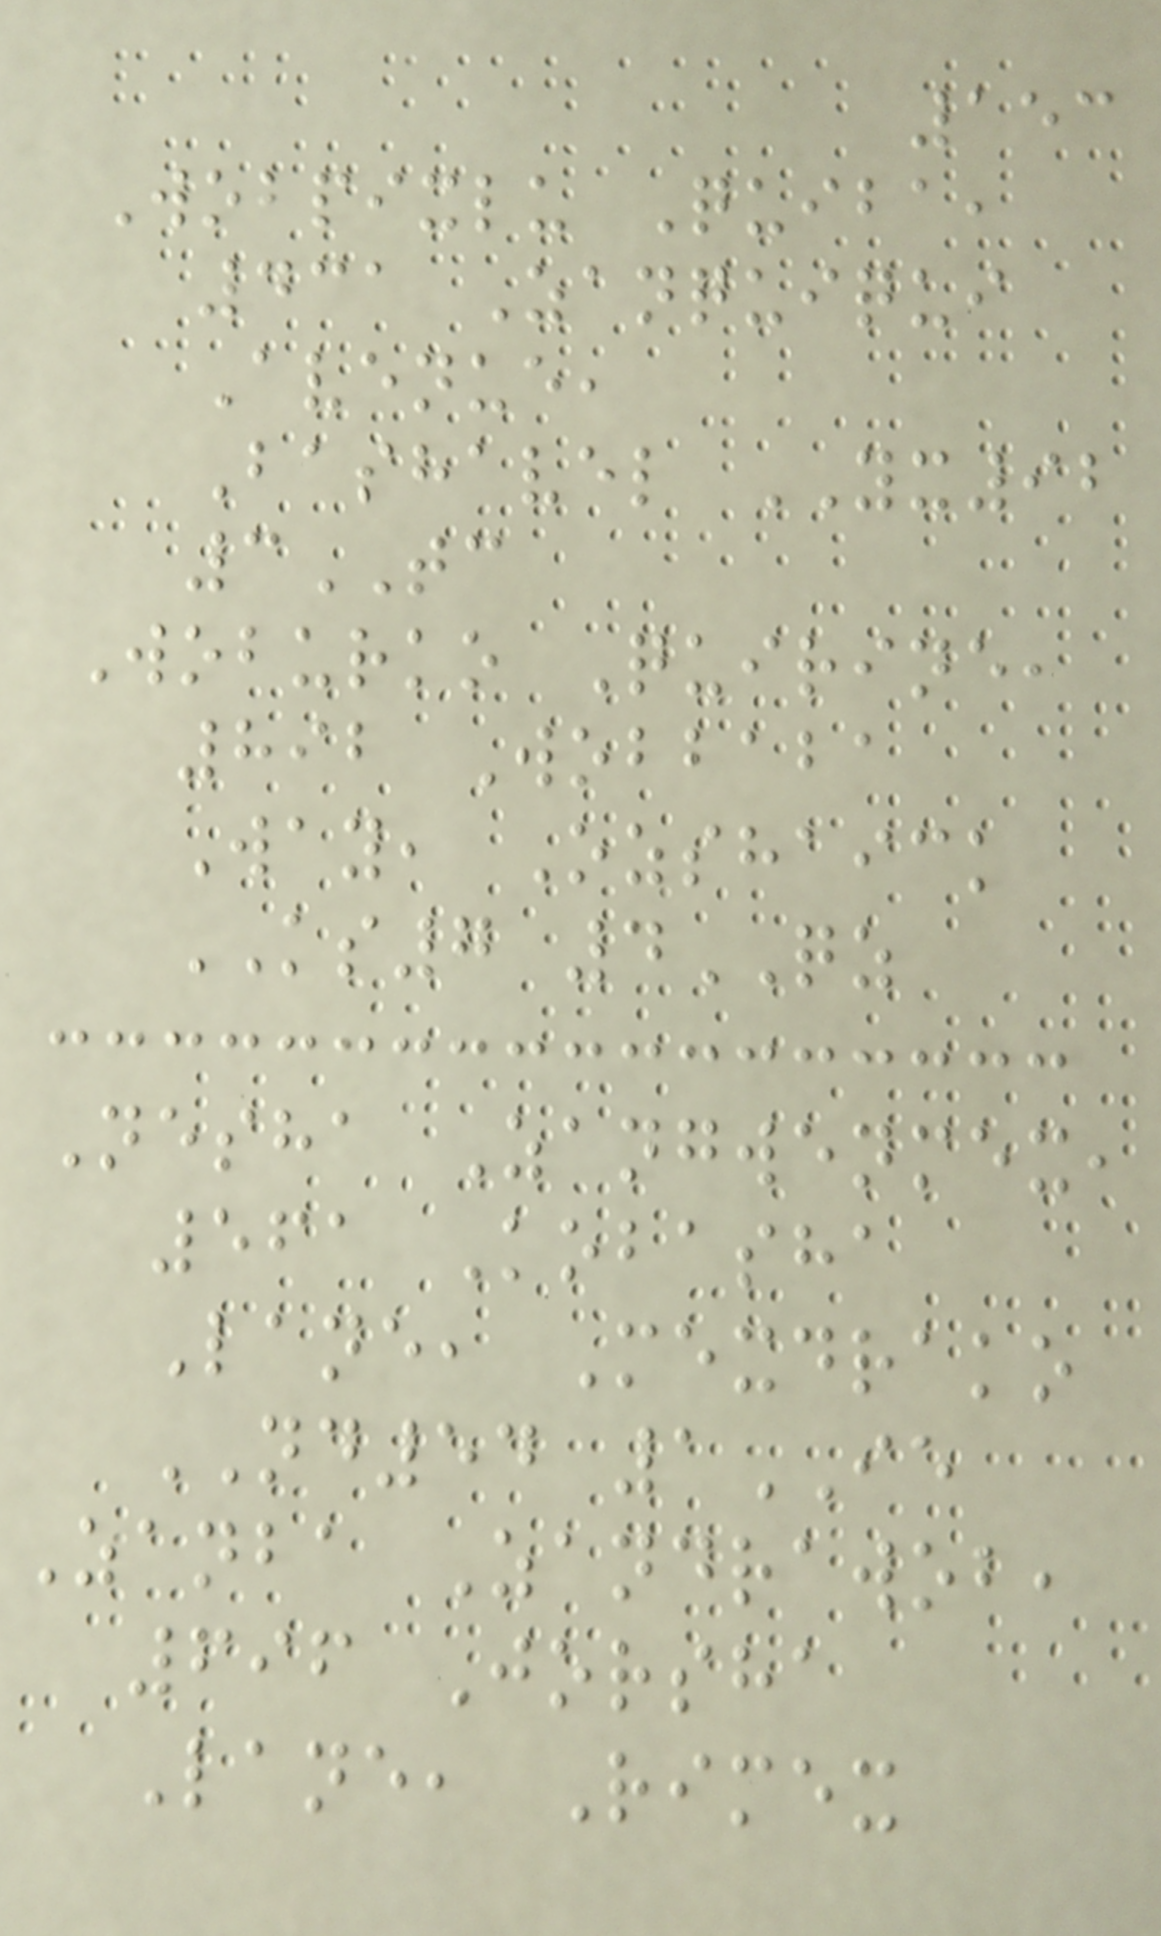153
Wobpixlu Quiba,
431 Zanquiqui
Avenue,
Bashavel YX92
3TC
Woburko Quirine,
892 Wobbaba
Way, Ozshaick
KS7 4QZ
Nesha Zangwenmex,
561 Kobasha
Lane, Mexdrako
ND54 1IE
Zanba Zandrawob,
696 Jorsha
Lane, Rimex
